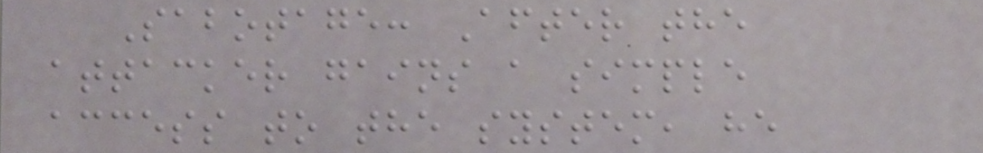Sabotage: After the
attacker gains a simple
access to the system, he
